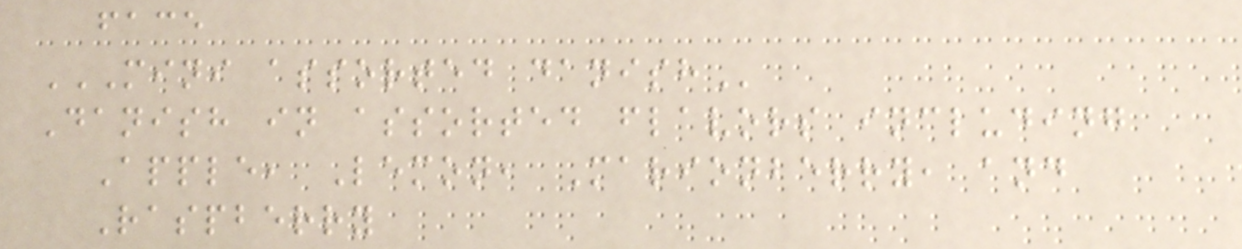face
MINI ASSORTED DANISH
Danish in assorted flavors including
Apple, Lemon, Marionberry, and
Raspberry
